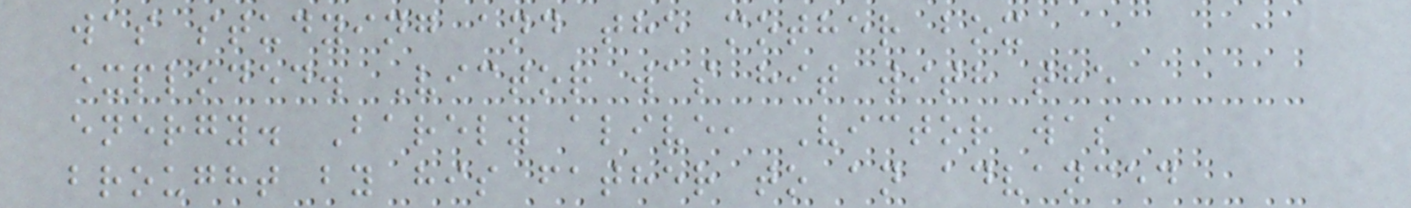was studying and the mother box
exploded. Victor was hit with the
energy. Barely alive, Victor was
brought by his father to an advanced
